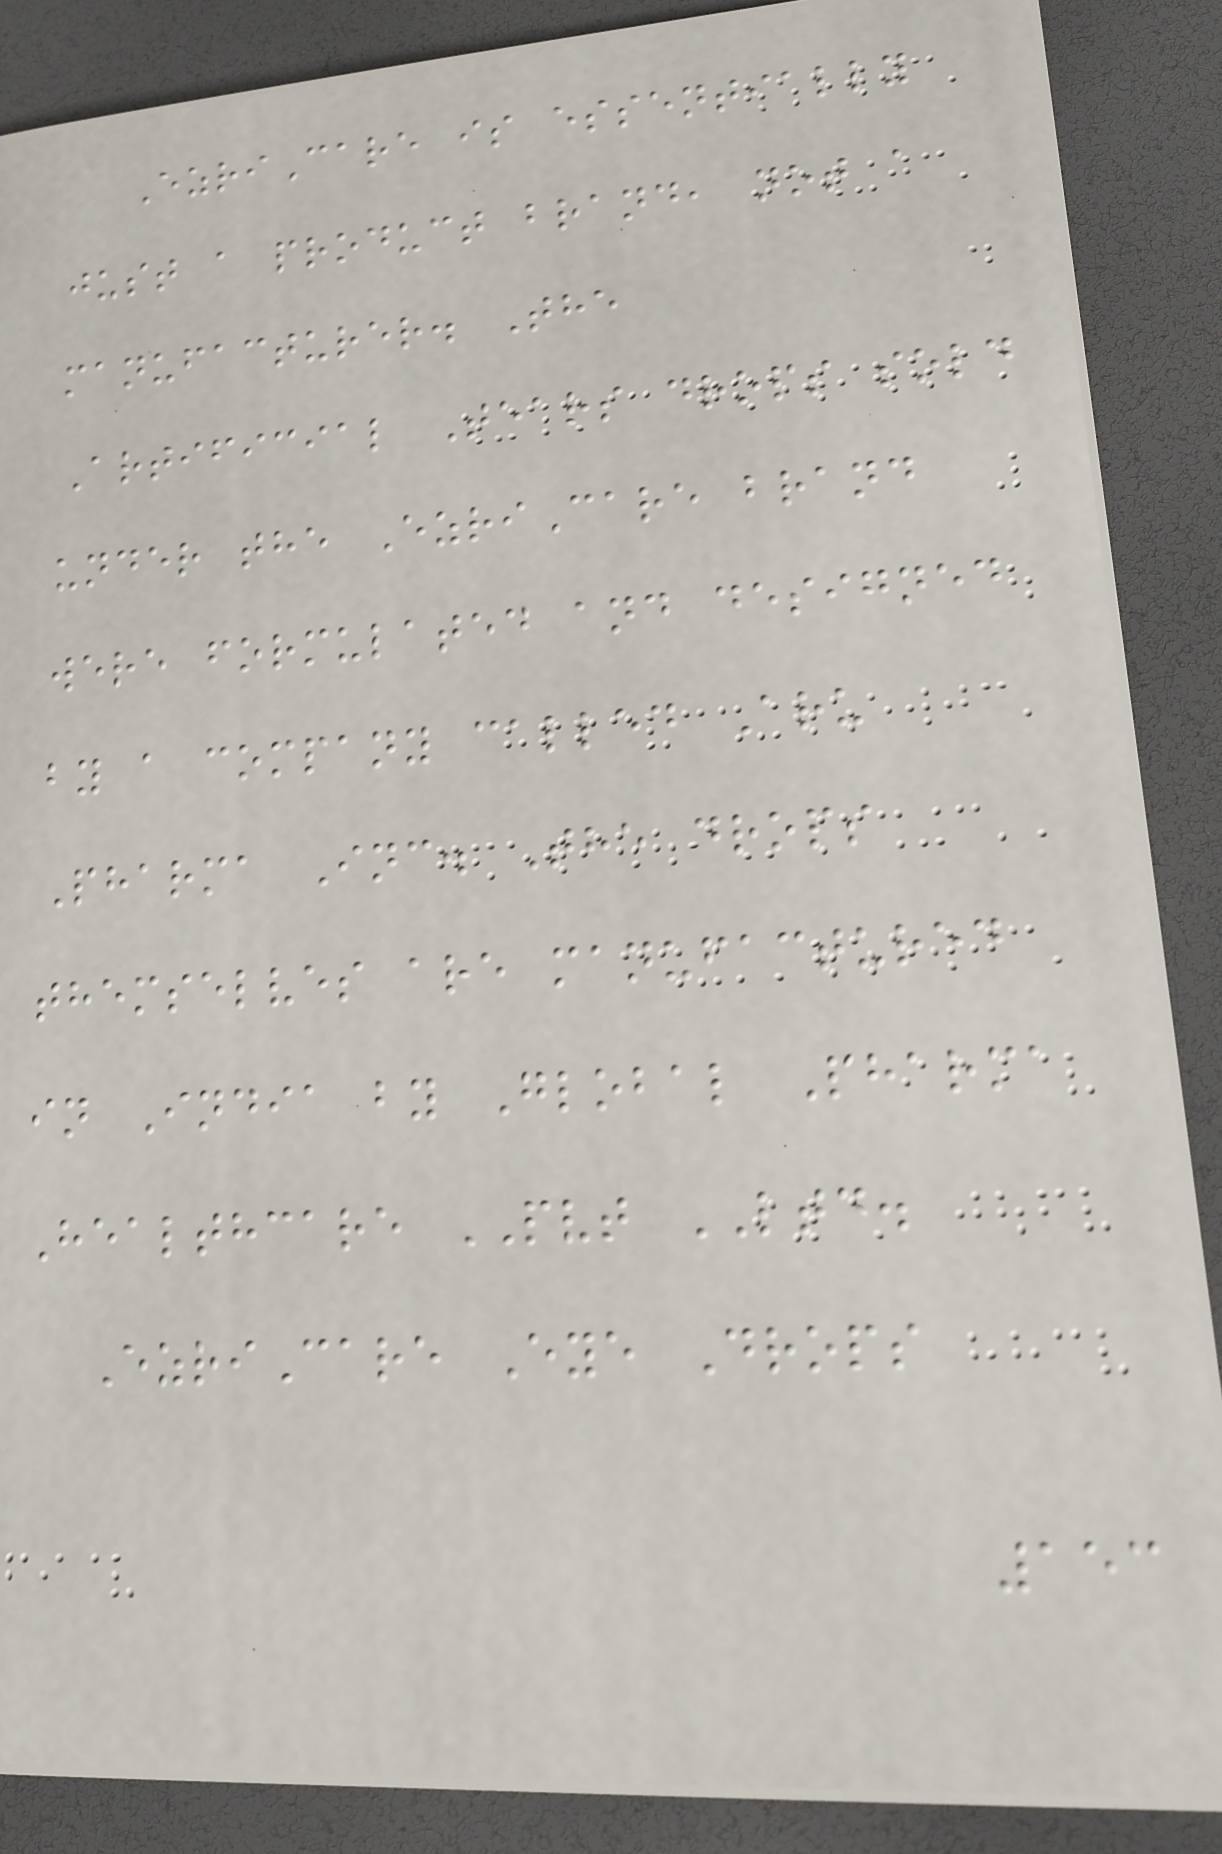EzriCare is essentially
just a product brand, not a
manufacturer. The
Artificial Tears drops sold
under the EzriCare brand
were formulated and designed
by a company called Aru
Pharma Inc. The drops
themselves are manufactured
in India by Global Pharma
Healthcare PVT LTD.
EzriCare Eye Drops
153
